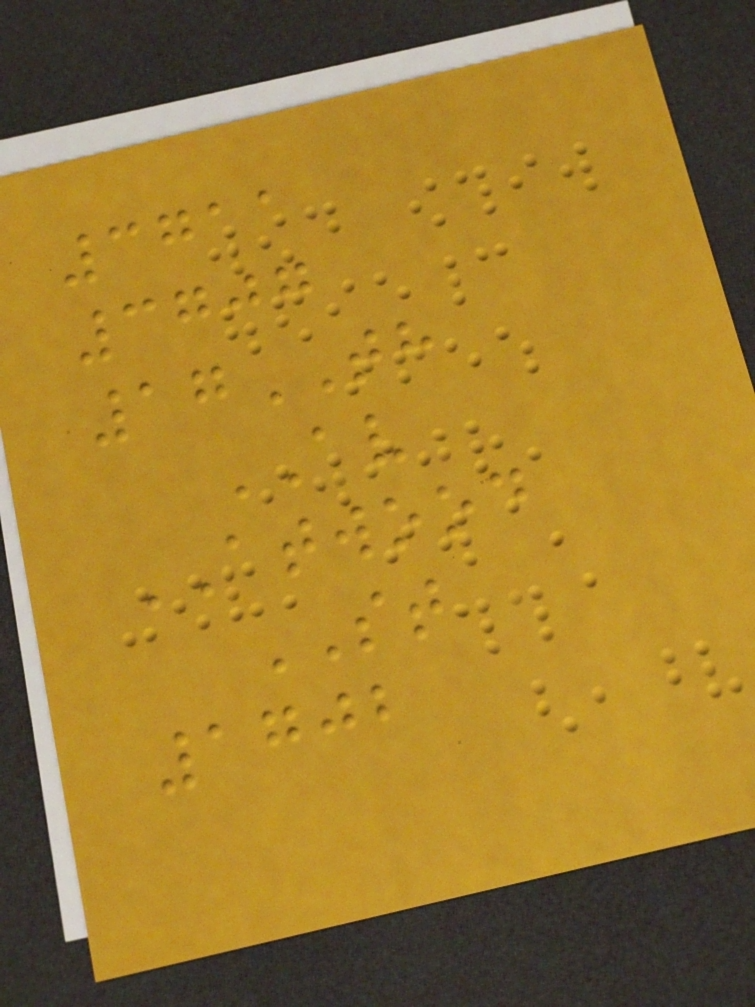3711
3707
17TH
AV
ATWOOD
ST
1702
